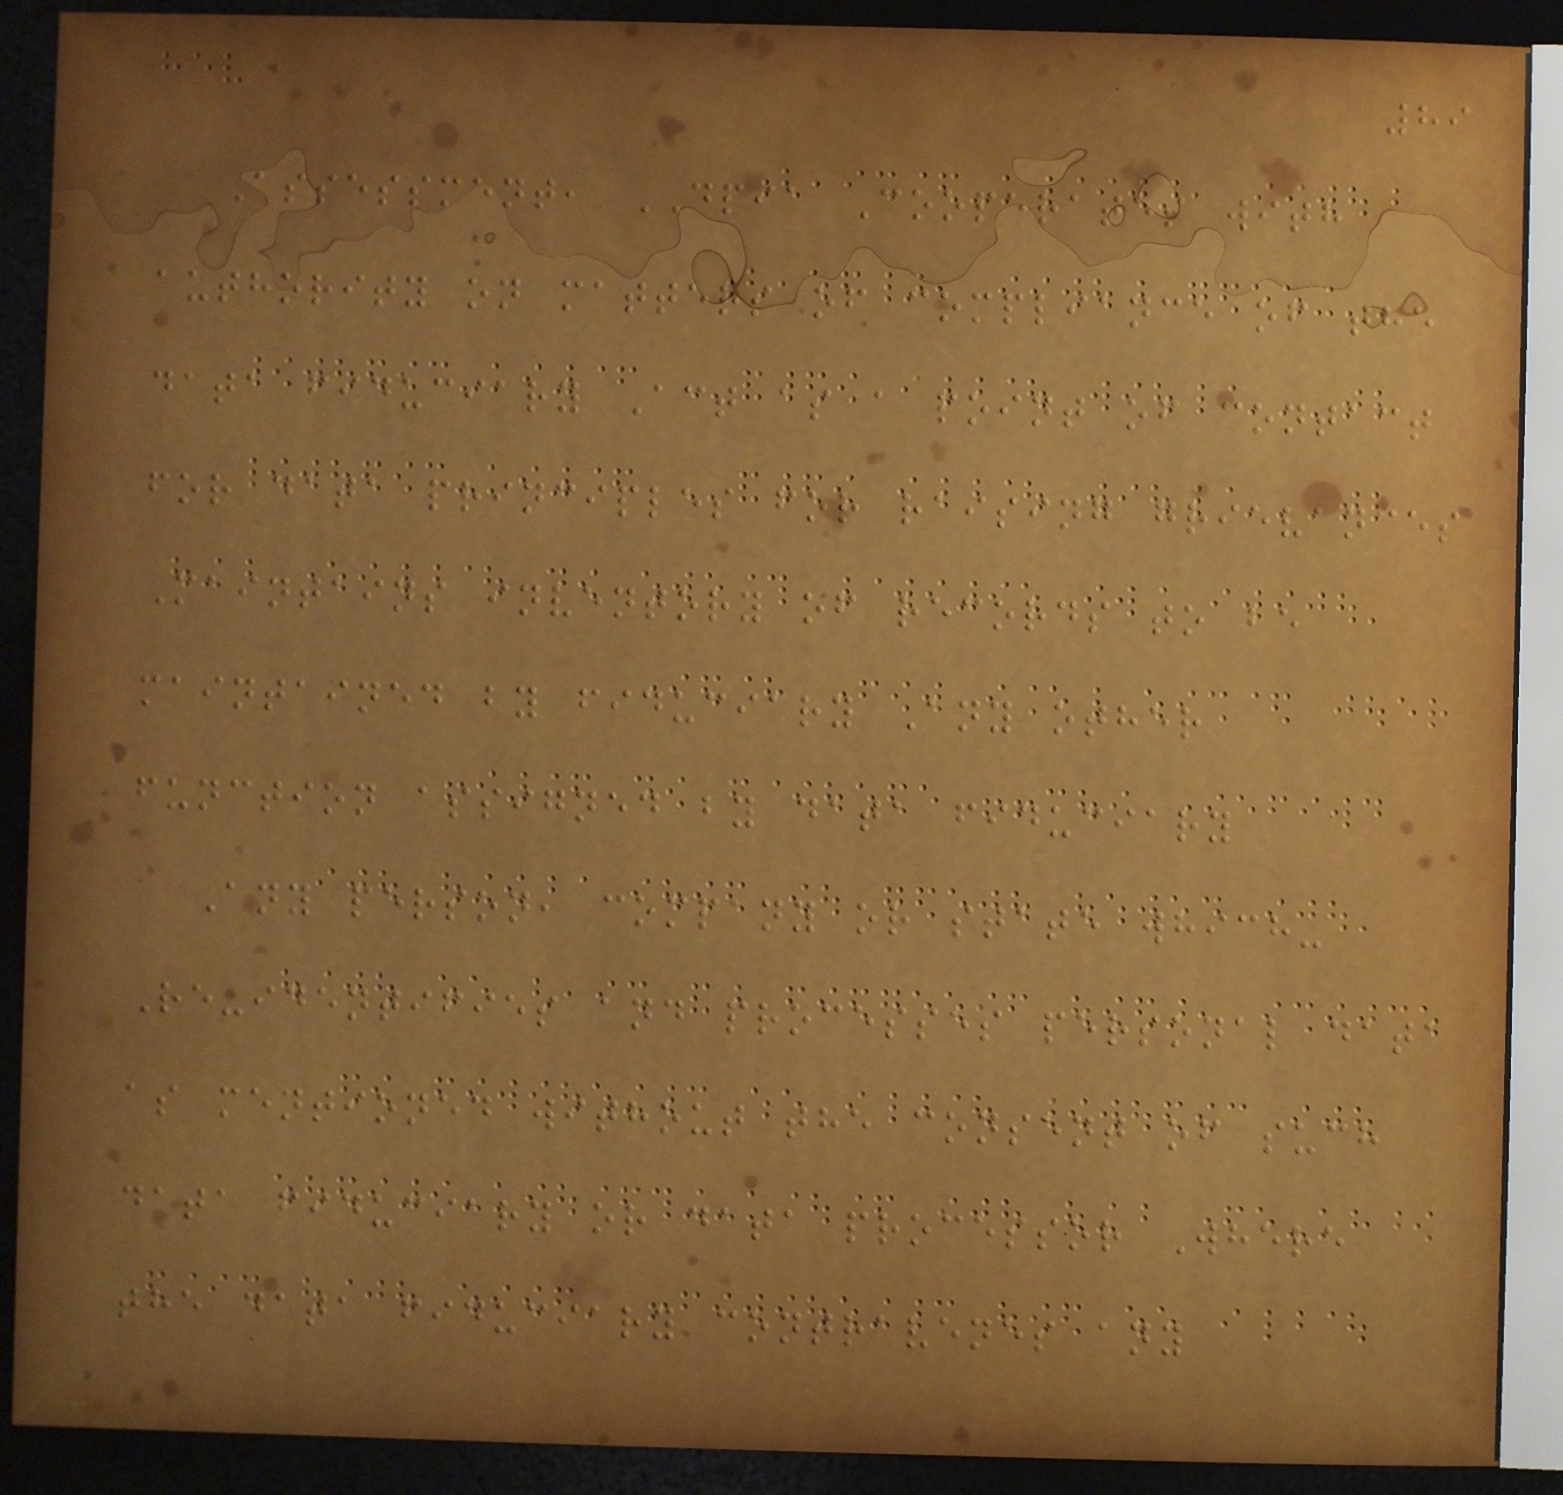89
Assessment, DPIA Cooperates with
authority on matters of compliance of the
data fiduciary Act as a point of contact
for data principles for raising grievances
Maintains inventory of records to be
maintained by fiduciary Any other
function assigned by data fiduciary
Any person, company or state which-
Re-identifies and processes personal data
as mentioned without the consent of such
data fiduciary or data processor Where
the data fiduciary contravenes any
